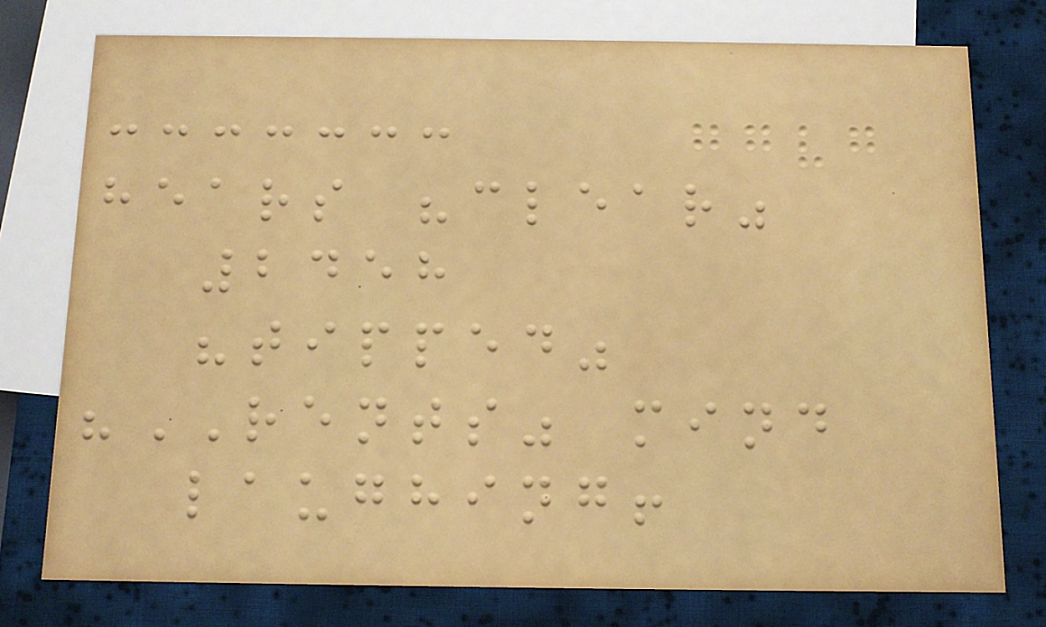hears "clear"
2458
"tipped"
"RENTS" mind
laughing!
